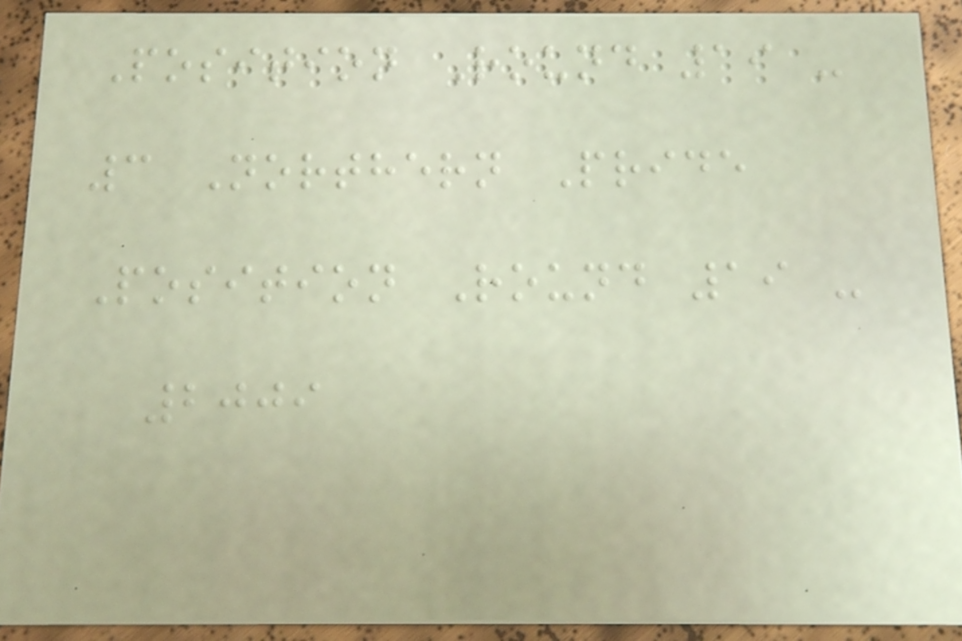Position Round 19 -
3 Northern Pride
Position Round 19 -
2009
